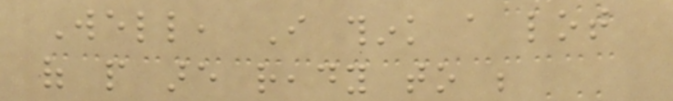Well, I think a lot
of people are ready to be
